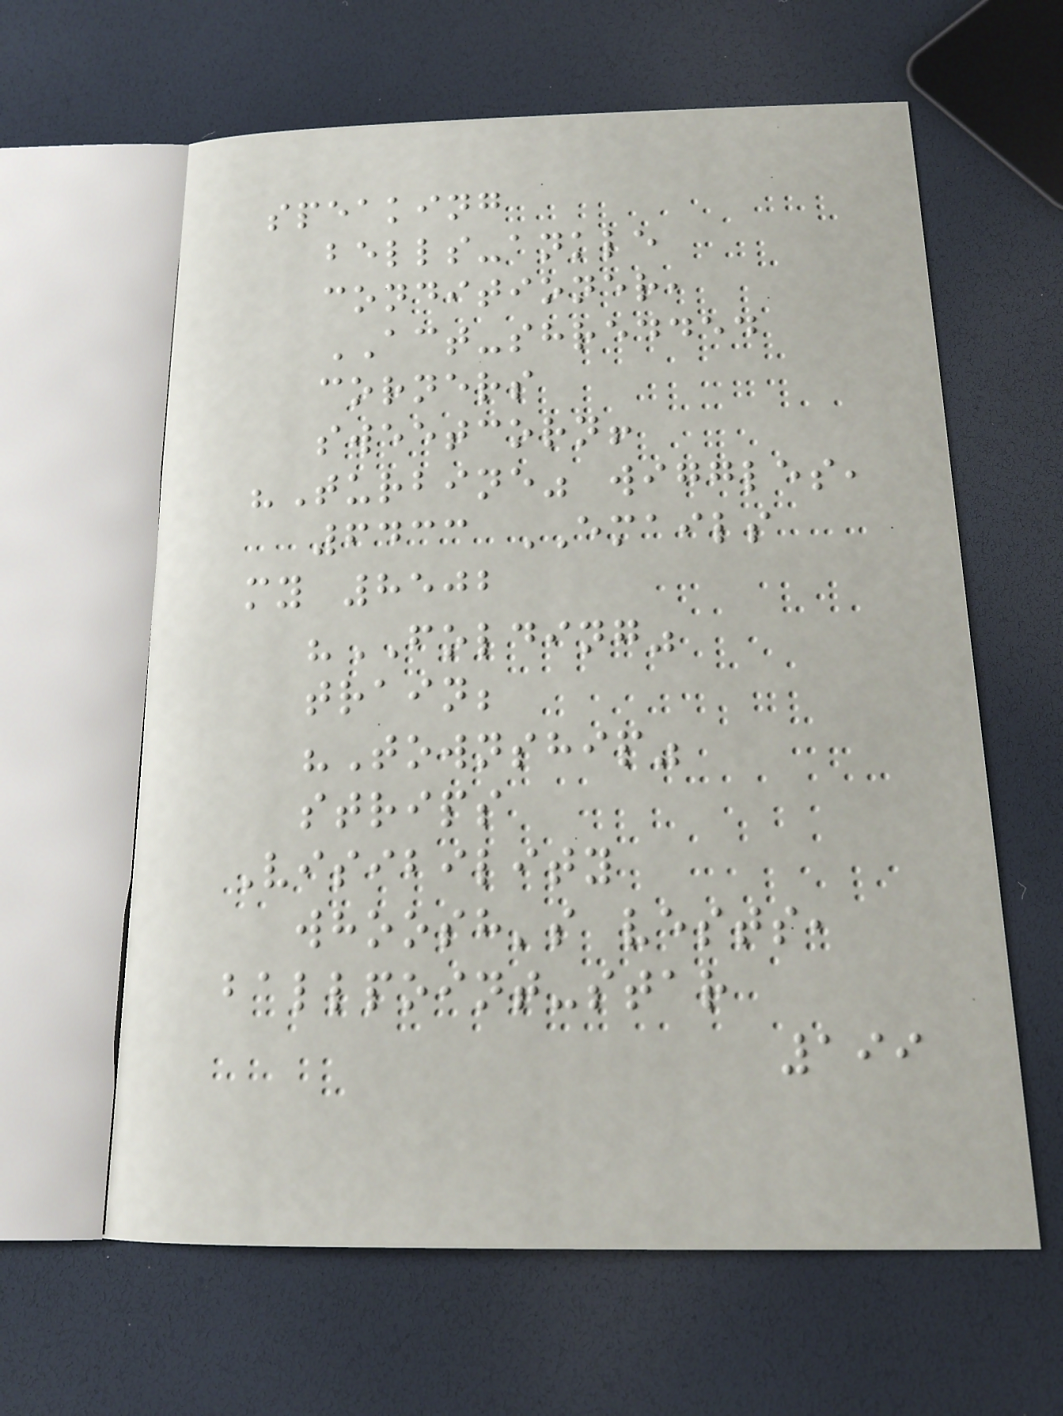speaking
bells-ankle
conditioner,
ACT-shredded
corners
sweetcorn!
"Turbine" wiggles,
6433 EMAILS
my 8502
"FOLDING"
train;
"Township"
strips
Visibility
whoosh's vests,
ballpoint-star
199
